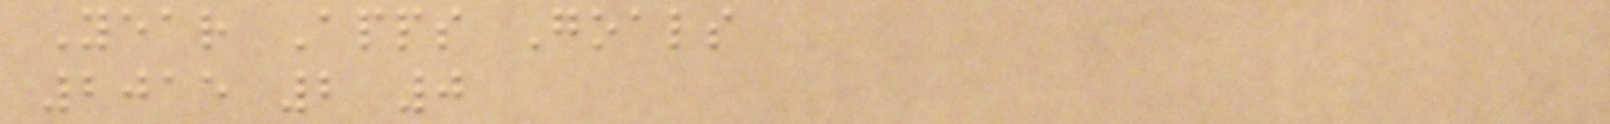Year Apps Goals
2015 2 0
